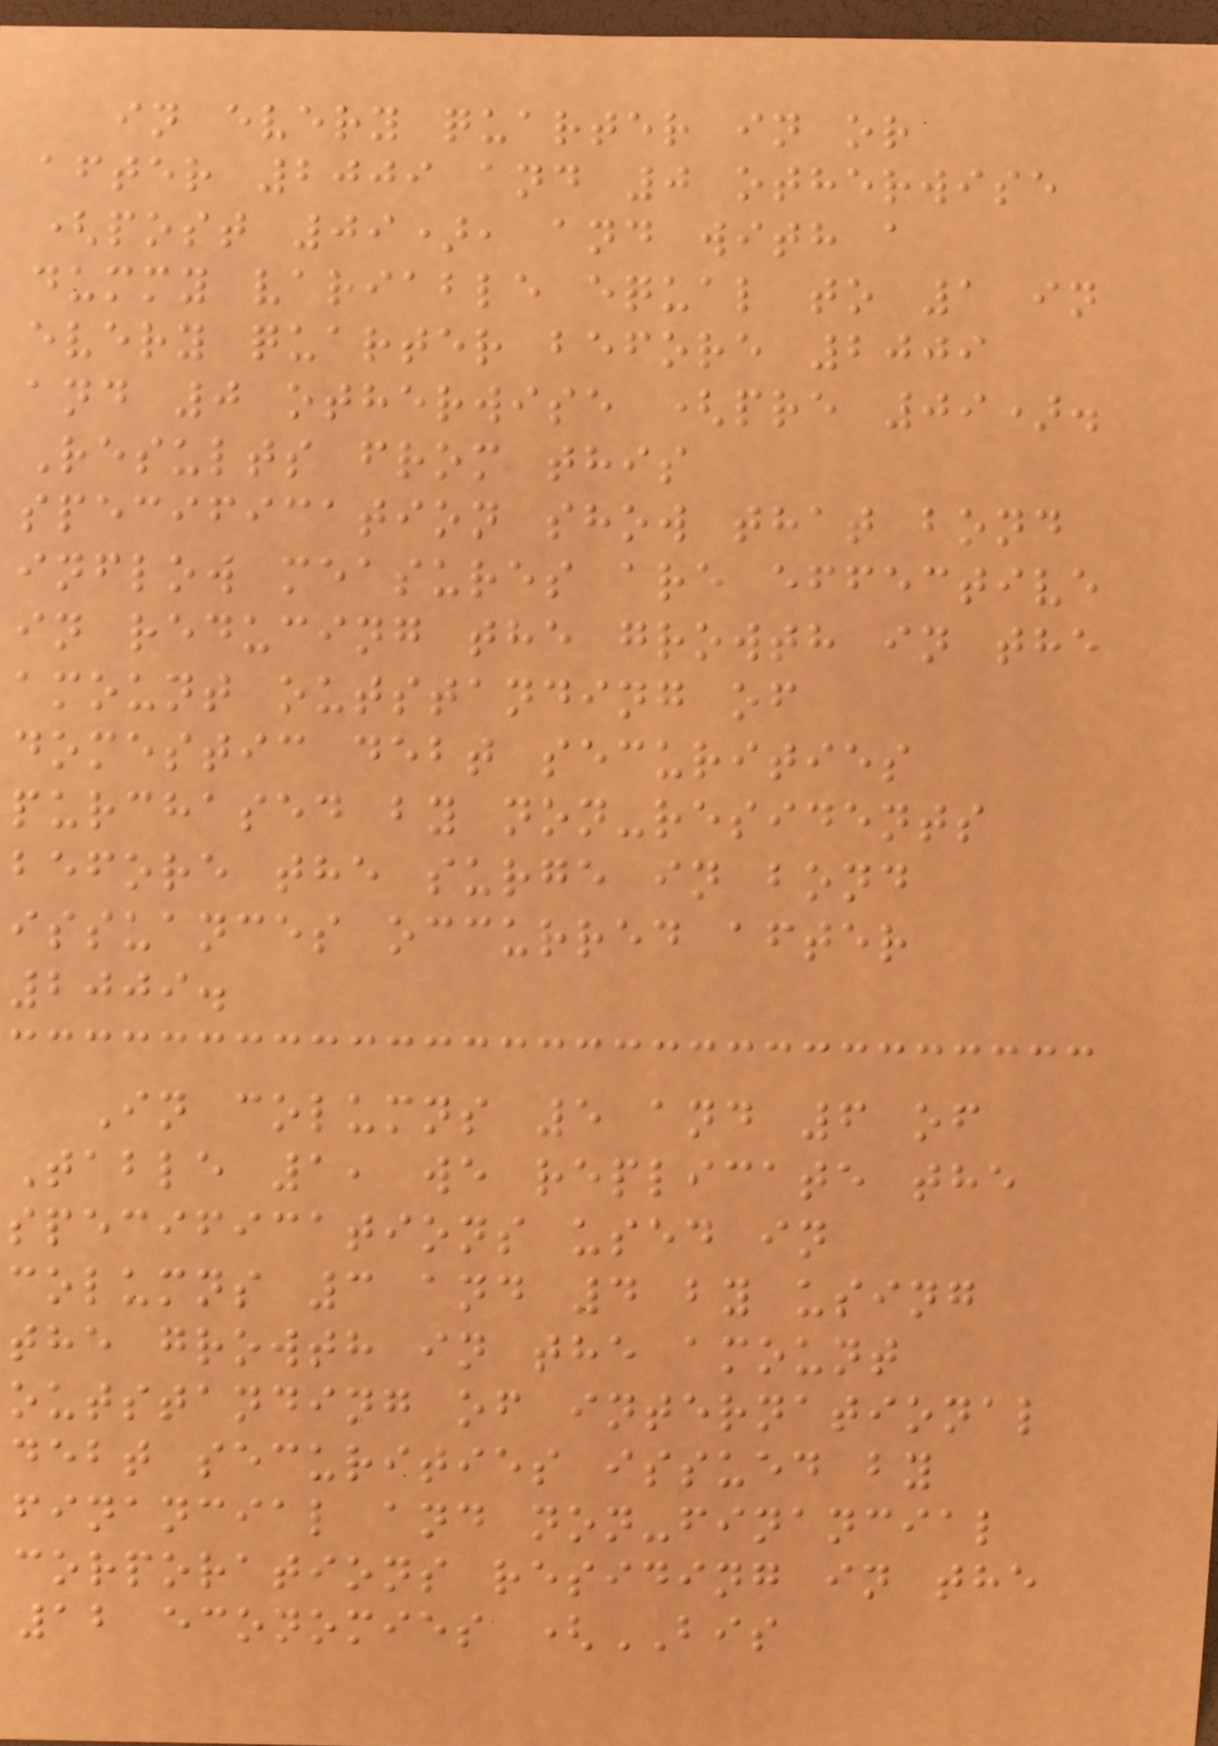in every quarter in or
after 2009 and 0 otherwise
(post 09), and with a
dummy variable equal to 1 in
every quarter before 2009
and 0 otherwise (pre 09).
Results from this
specification show that bond
inflow measures are effective
in reducing the growth in the
amount outstanding of
domestic debt securities
purchased by non-residents
before the surge in bond
issuances occurred after
2009.
In columns 5 and 6 of
Table 1, we replicate the
specifications used in
columns 3 and 4 by using
the growth in the amount
outstanding of international
debt securities issued by
financial and non-financial
corporations residing in the
12 economies (BIS
